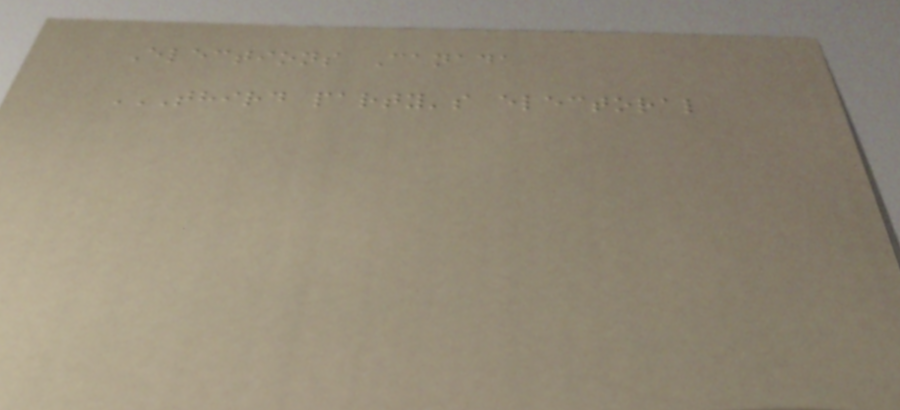Elections Canada
THIRD PARTY'S ELECTORAL
